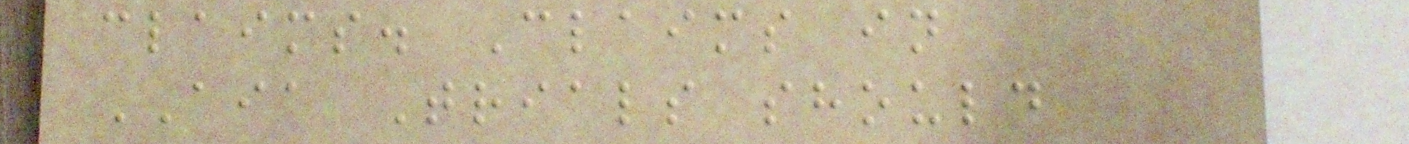claims. Claims in
AIA Trials should
